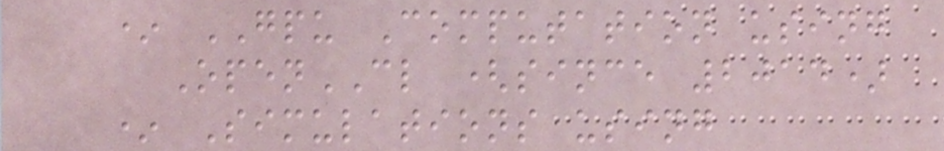* GPU Computation using
OpenCL (since 2014)
* Simulations using
